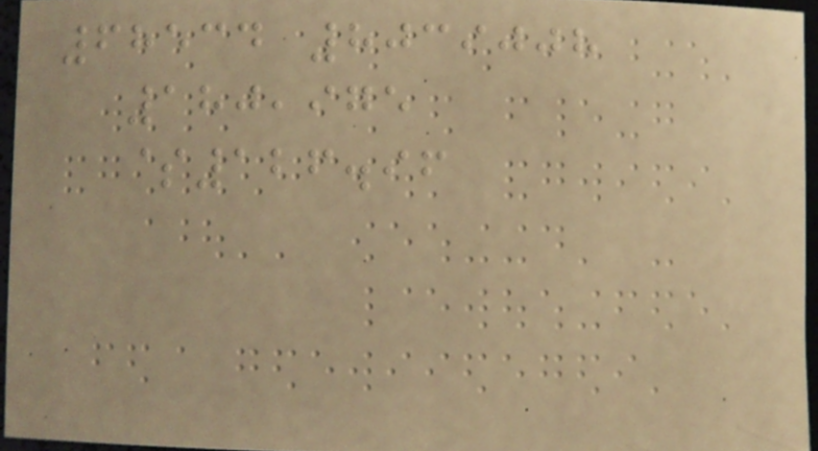68534 8039008
180,975
$126.96
